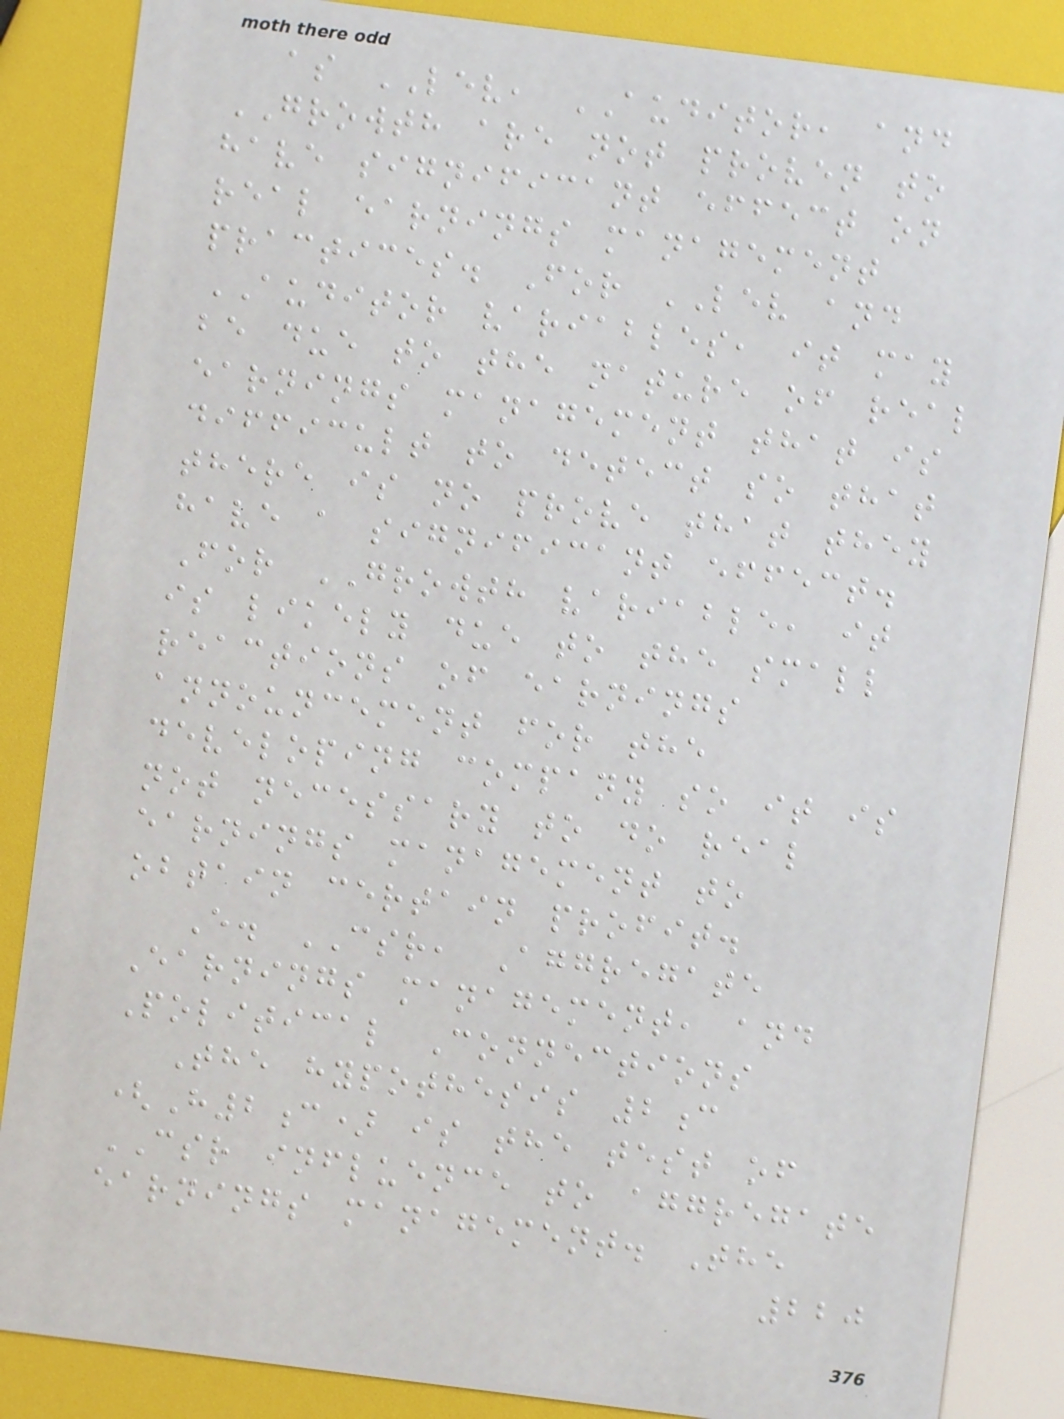as LEV, AUDITOR, and
GROWTH are not proven to
have significant effect on
real earnings management
practices. For LEV and
AUDITOR variables, it may
be due to the nature of real
earnings management that is
difficult to detect so that
there is no prove that they
have a significant effect.
For GROWTH variable, it
is likely due to the small
reactions of earnings
announcement for the
developing company so it is
not necessary to do real
earnings management to
obtain certain profit.
E. CSR, Aggregate
Earnings management, and
Political Connections
The hypothesis 2c
(H2c) is the test of
CSR influence to aggregate
earnings management. The
220
